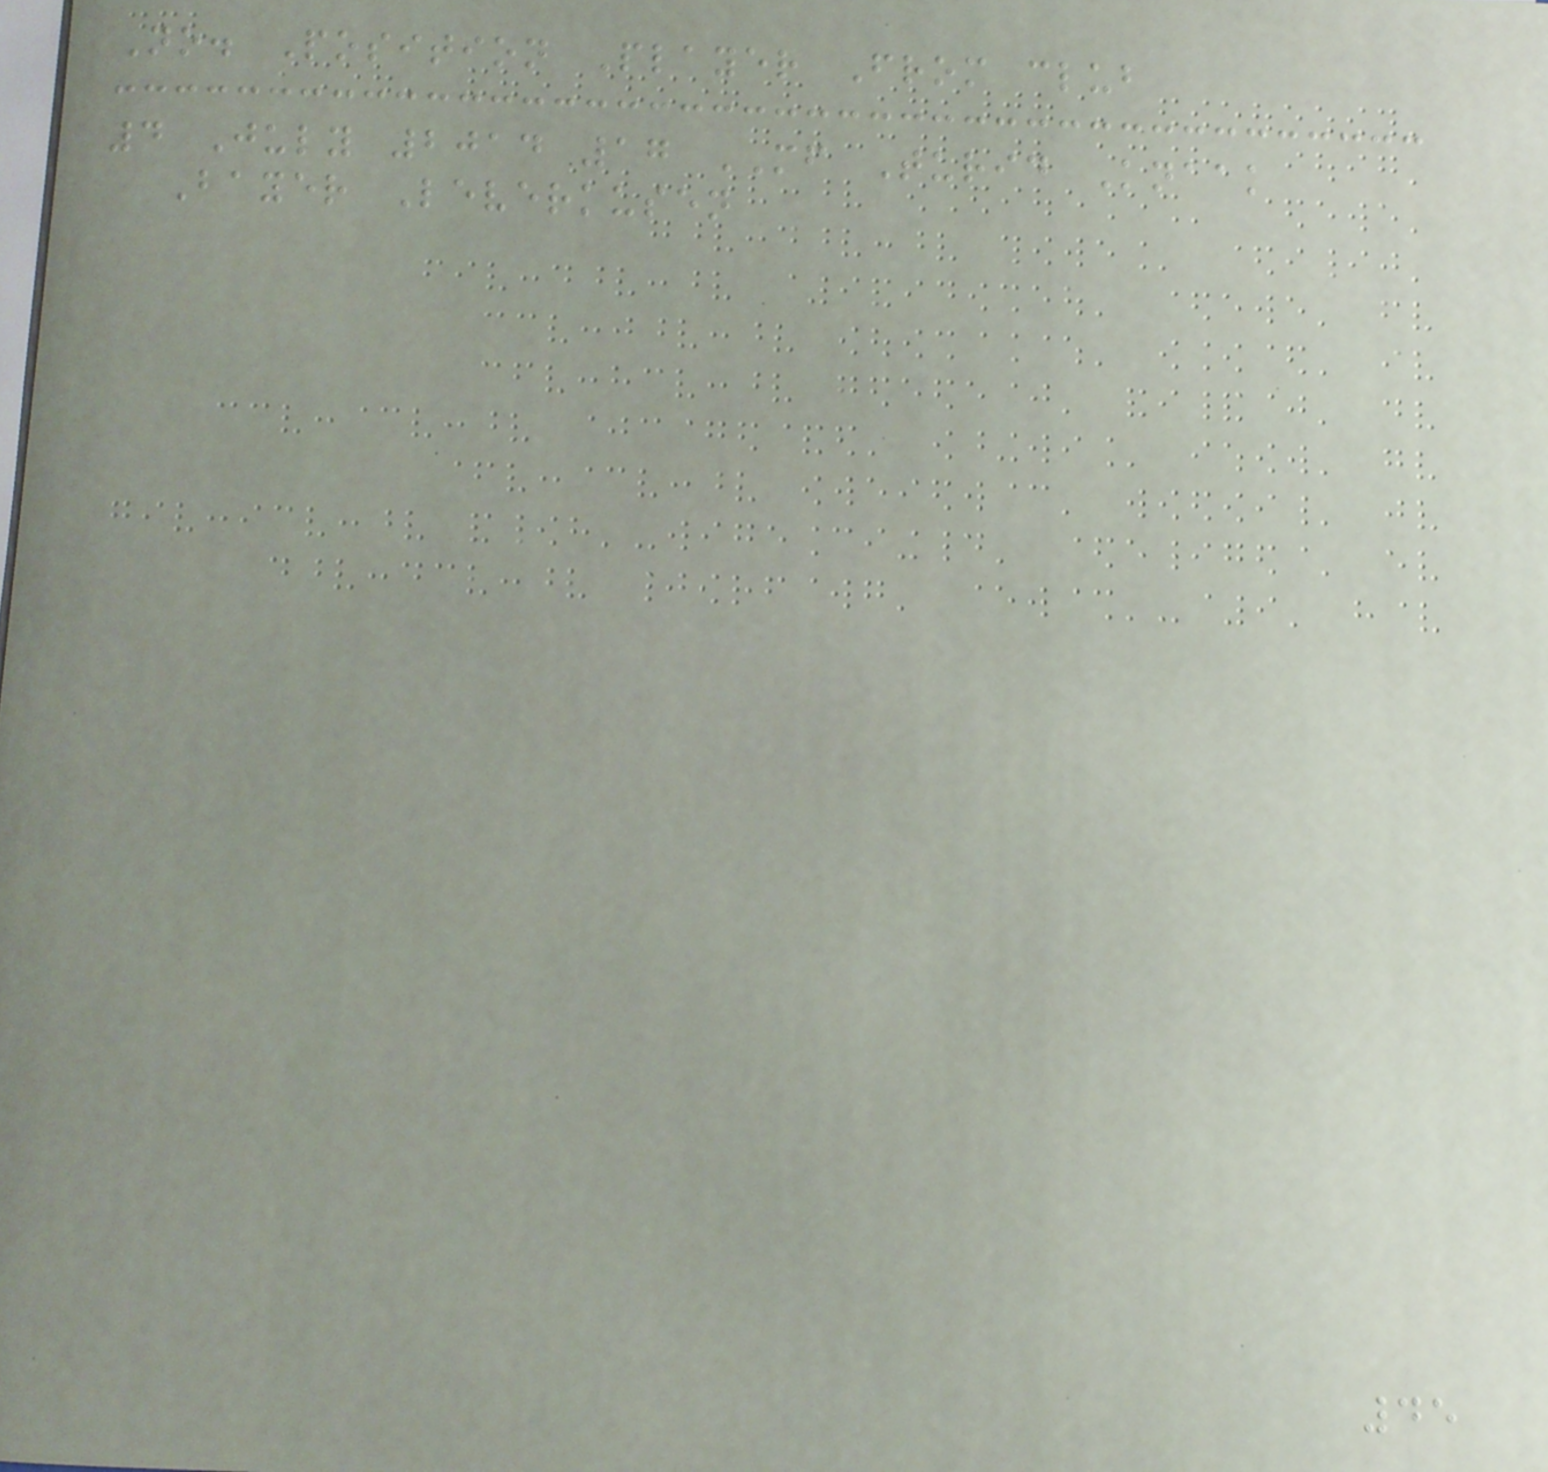No. Position Player From club
4 July 2014 17 MF Turid Knaak
Bayer Leverkusen
45
